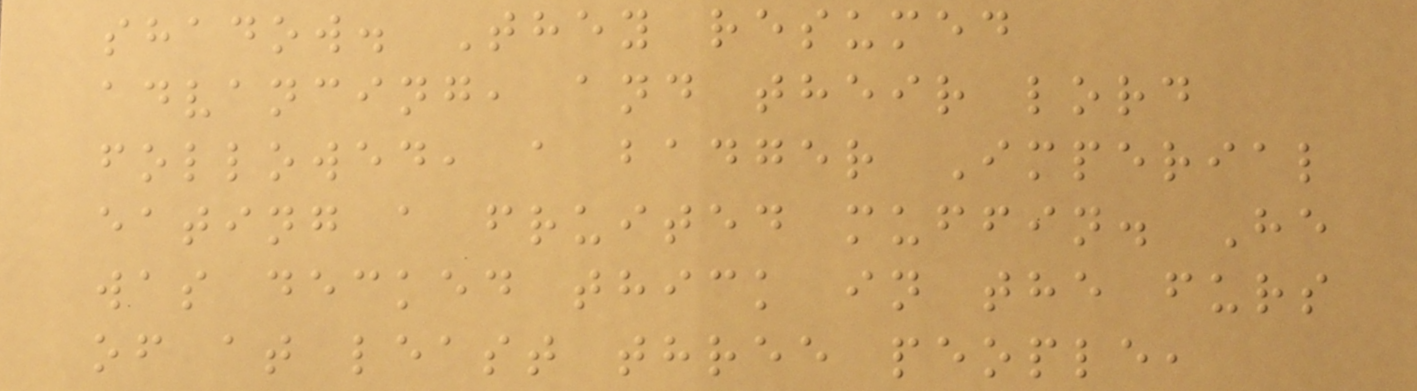shadow. They resumed
advancing, and their lord
followed, a badger Imperial
eating a fruited muffin. He
was decked thick in the furs
of at least three people,
